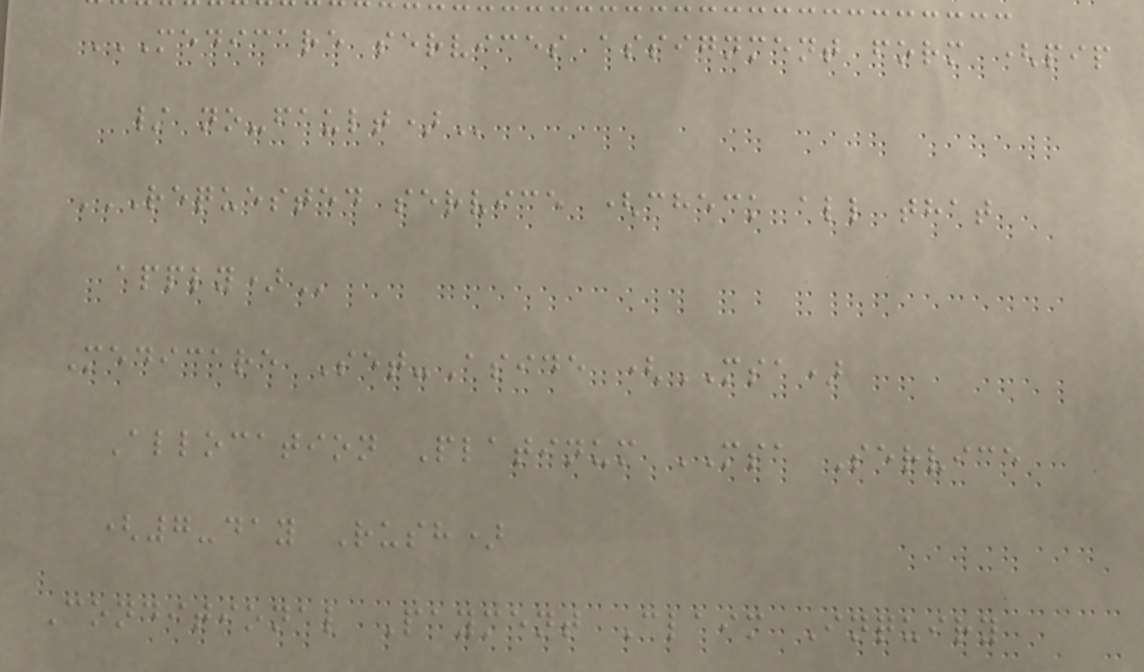MEDICARE SERVICES ASSIGNMENT FORM (PIP
/ NO-FAULT)
REQUESTED SERVICE (CHECK ALL THAT
APPLY)
Medicare Set-Aside (MSA)
Allocation Platinum MSA Service
(7-day Rush)
Conditional Payment Claim Inquiry
